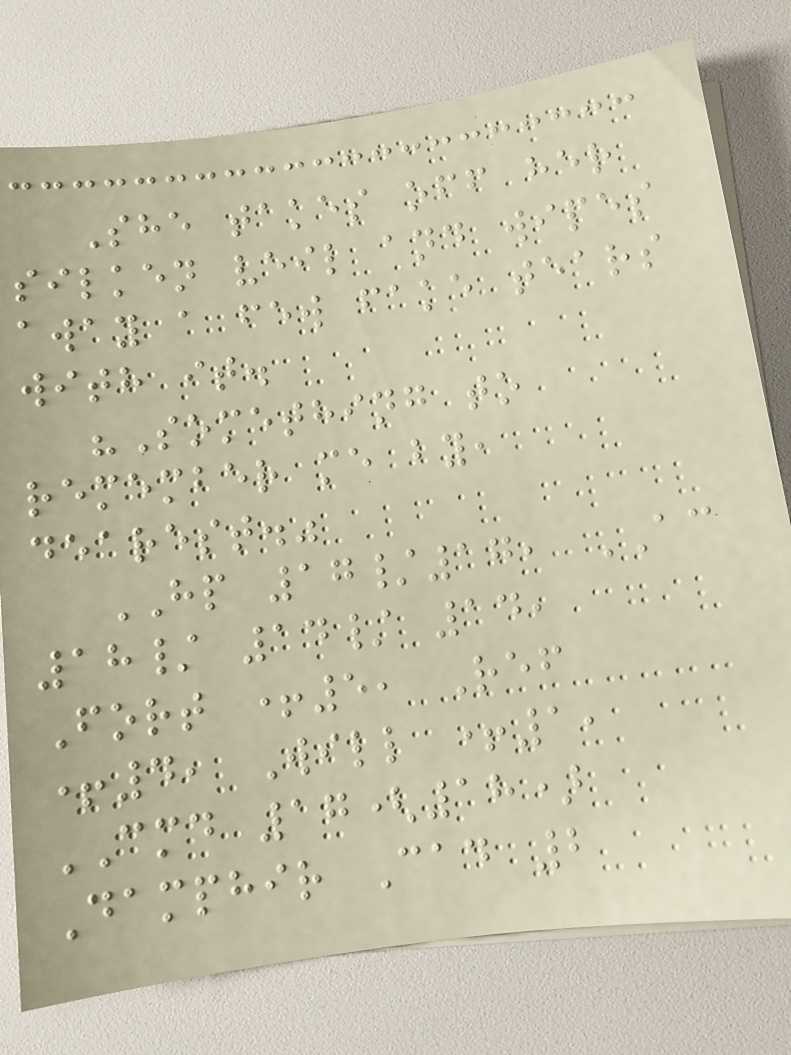She takes off her
silken veil and wipes
away a few fake tears
with it.
"Something to
remember me by,
dearest."
HP 17/17, AC
18/ 14/ 14,
Fort +5, Ref
+4, Will +1,
CMD 17(18)
Damphir Cad 2
